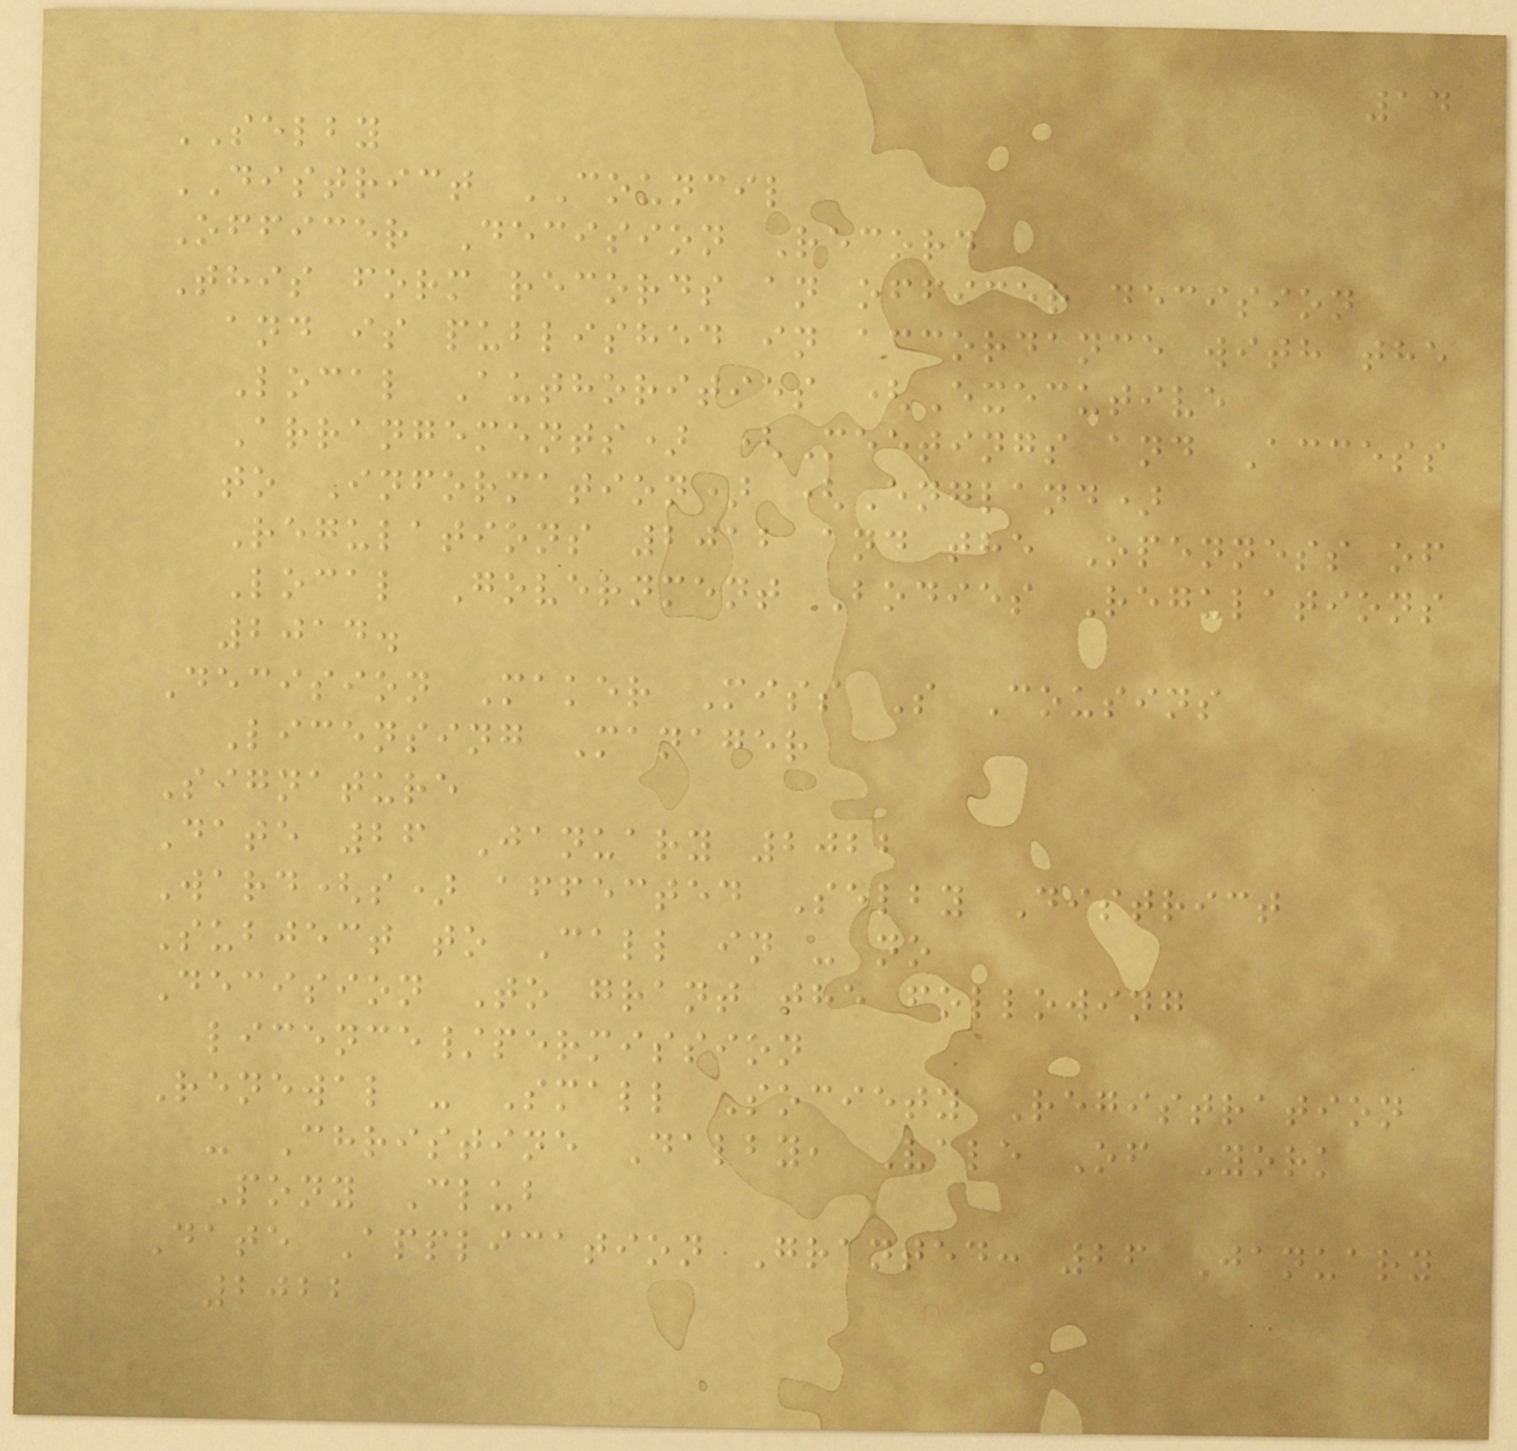14
SELBY
DISTRICT COUNCIL
Officer Decision Record
This form records an officer decision
and is published in accordance with the
Local Authorities (Executive
Arrangements) (Meetings and Access
to Information) (England)
Regulations 2012 and the Openness of
Local Government Bodies Regulations
2014.
Decision Maker Miss S Cousins
Licensing Manager
Signature
Date 26 January 2022
Ward(s) affected Selby District
Subject to Call in - no
Decision To grant the following
licence/permission
Renewal - Small Society Registration
- Christine Dalby, Vale Of York
Pony Club
Date Application Granted: 26 January
2022
